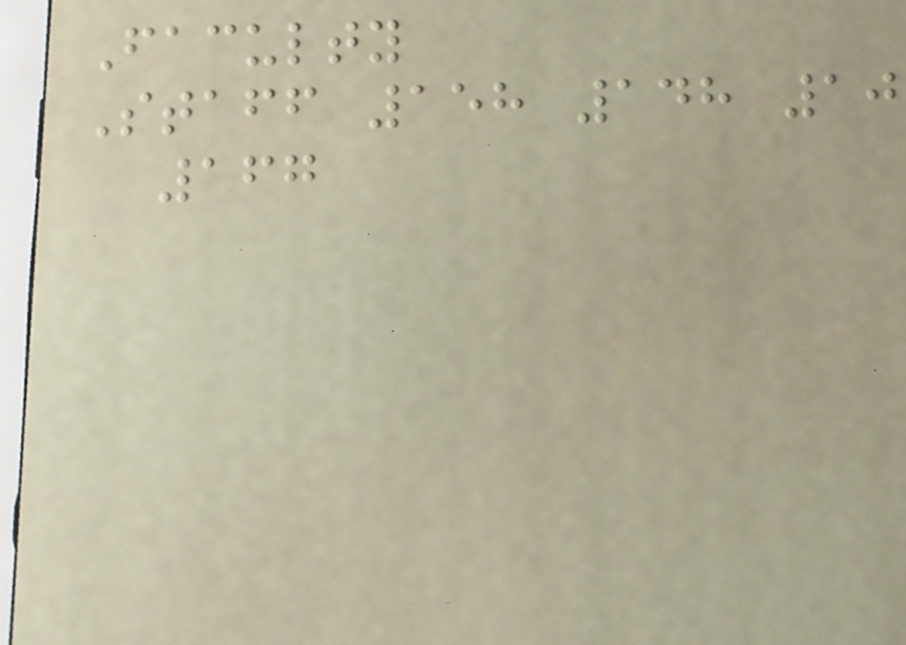Faculty
Staff 158 148 10
167
